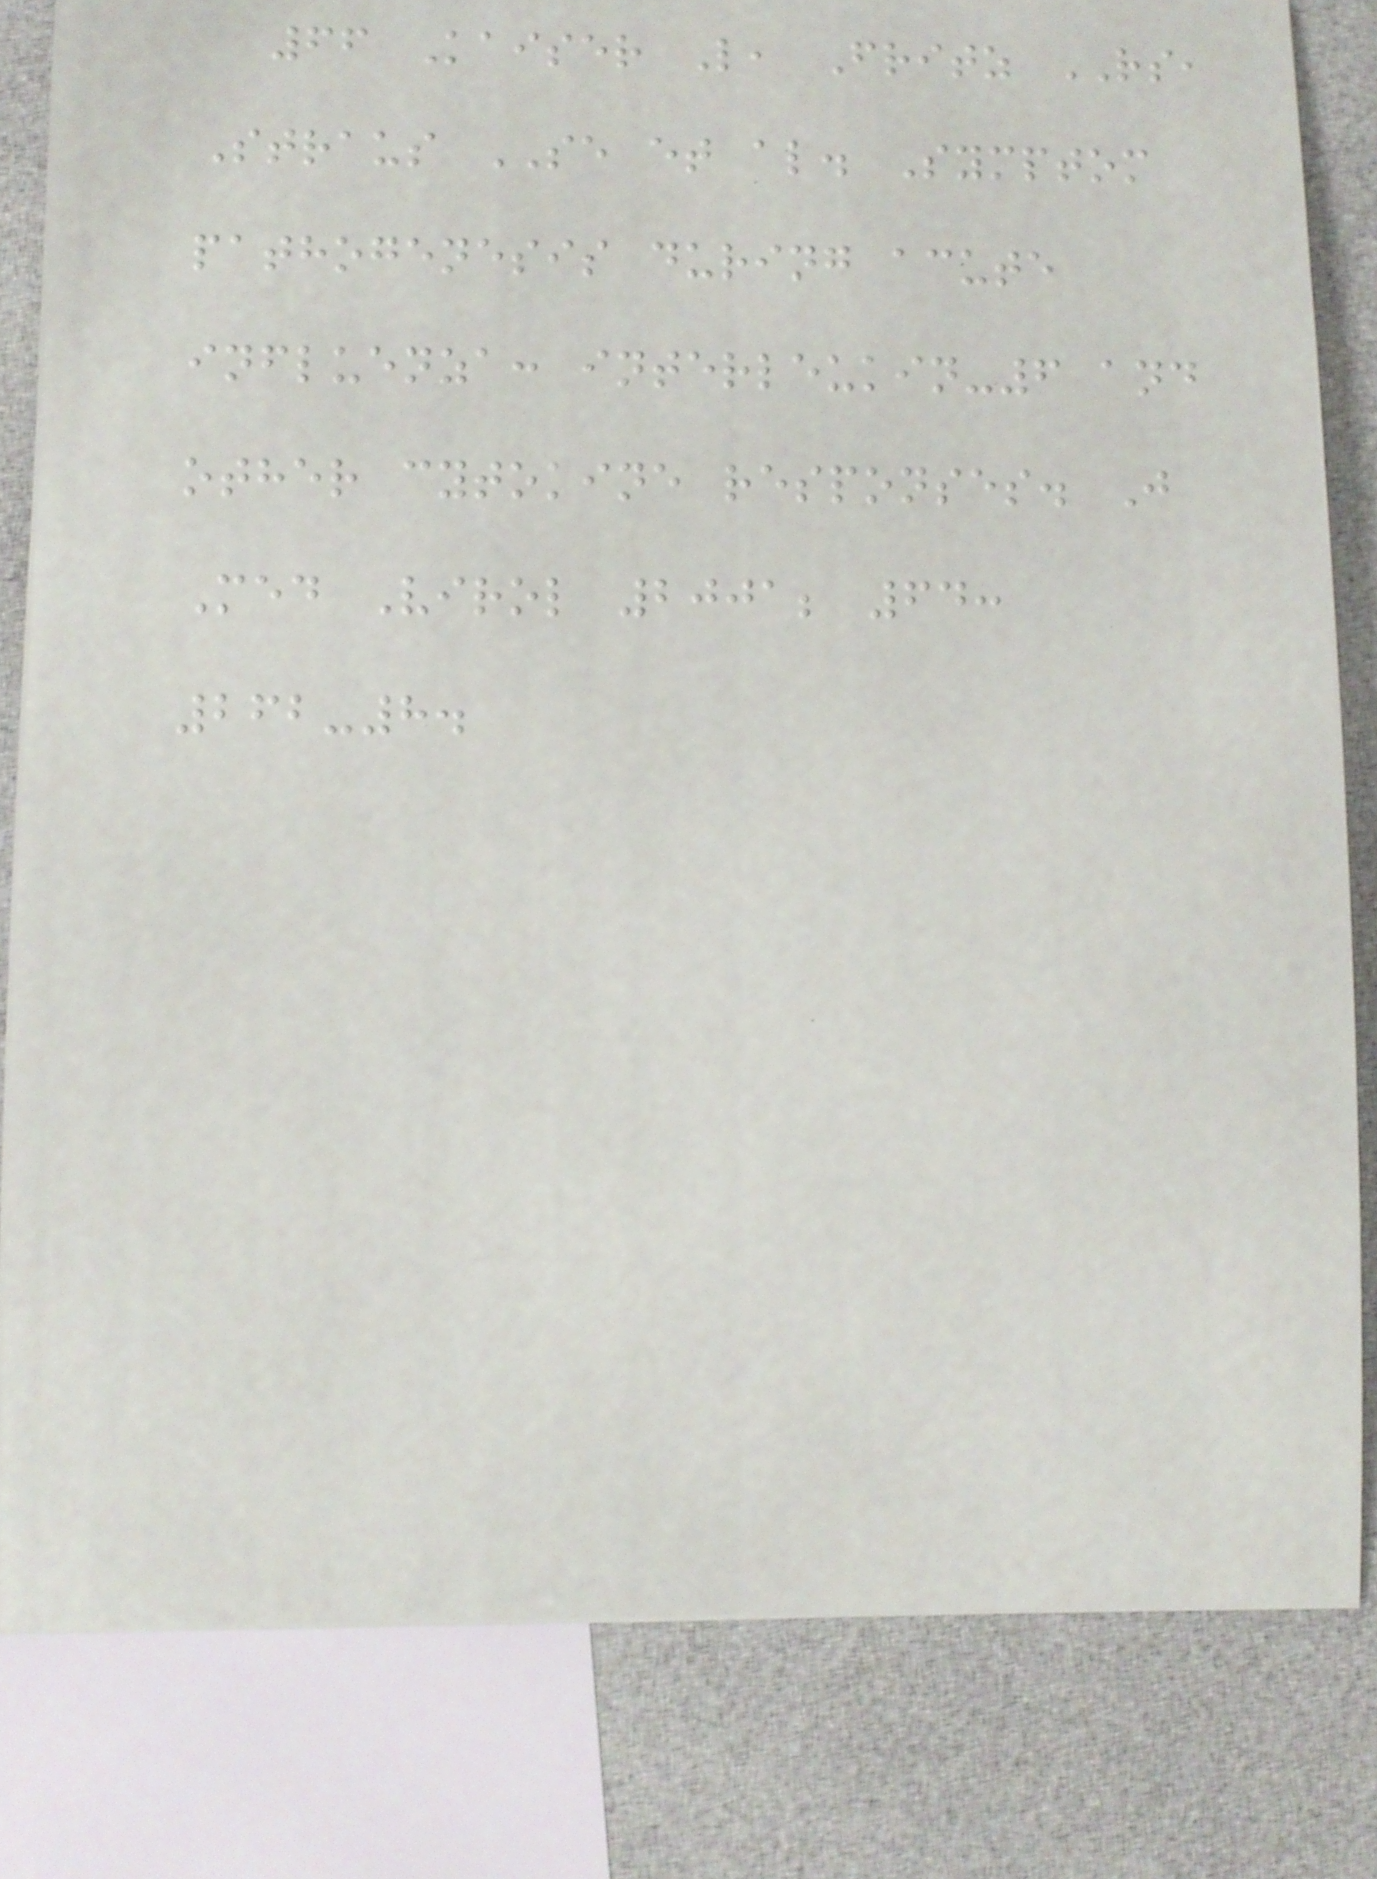66 Kaiser L, Fritz RS,
Straus SE et al. Symptom
pathogenesis during acute
influenza: interleukin-6 and
other cytokine responses. J
Med Virol 2001; 64:
262-8.
